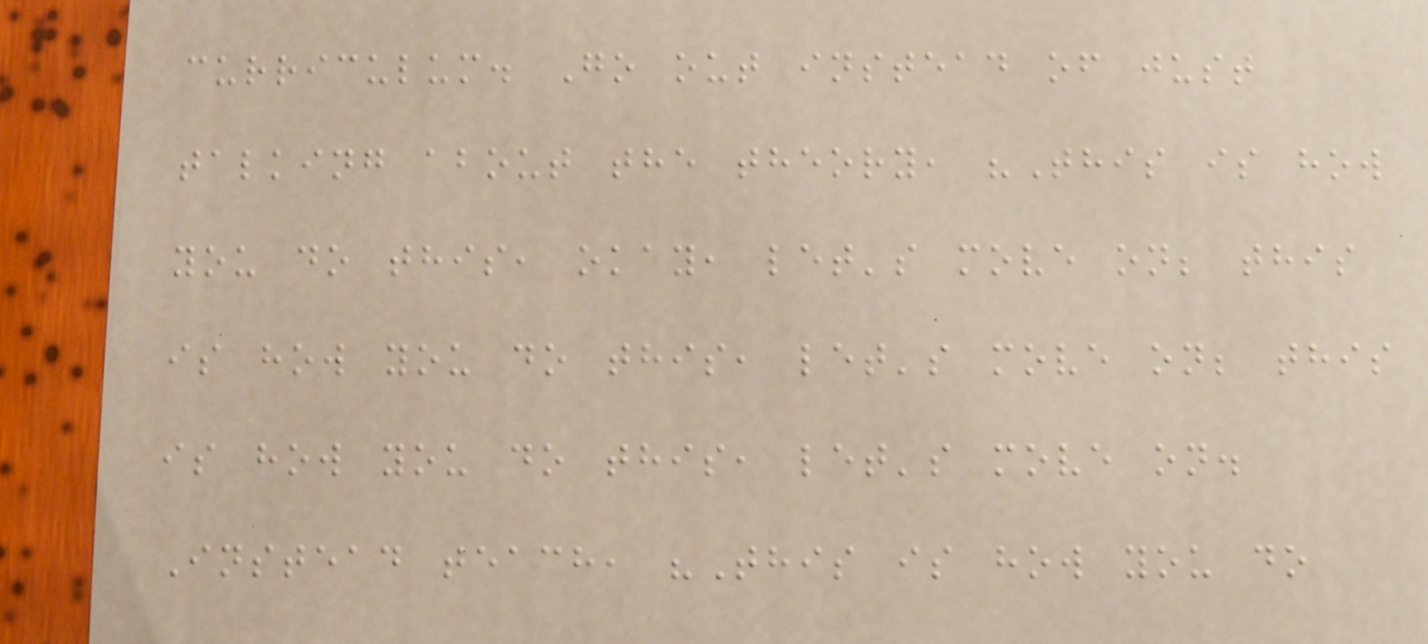curriculum. Go out instead of just
talking about the theory, "This is how
you do this, okay, let's move on; this
is how you do this, let's move on; this
is how you do this, let's move on.
Instead teach, "This is how you do
